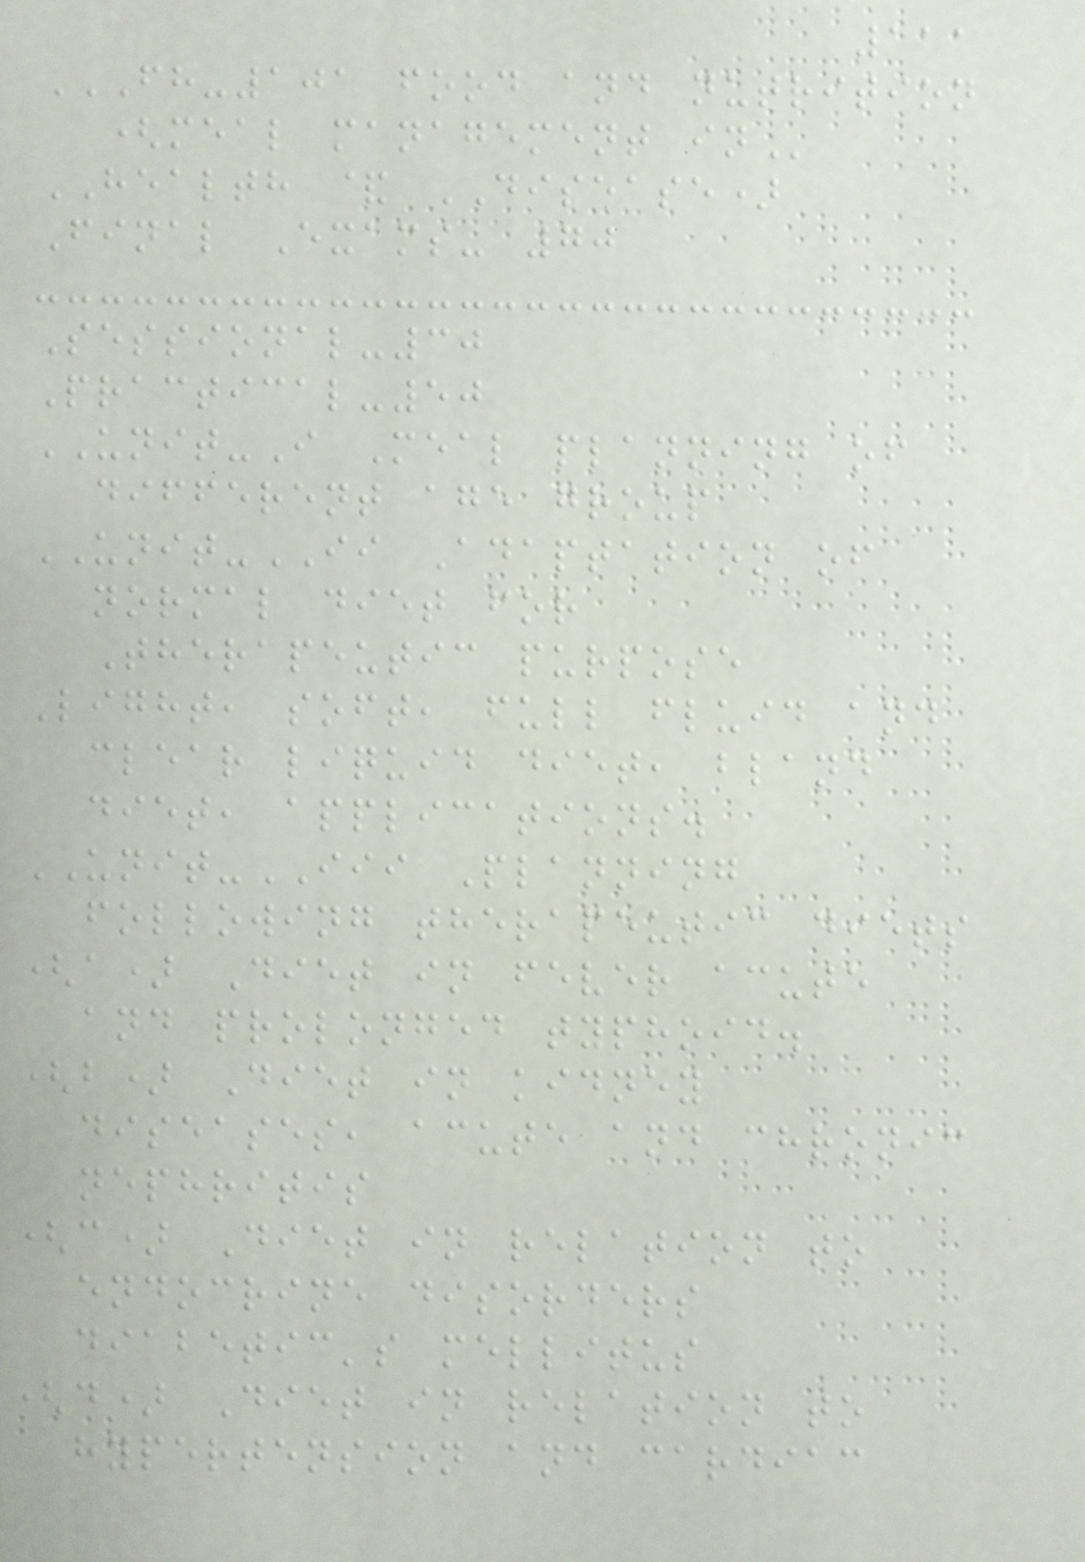111
FH-101 FOOD AND NUTRITION
(MEAL MANAGEMENT IN
HEALTH & DISEASE)
Final Exams- 70
Sessional-30
Practical-50
UNIT-I Meal planning of
different age group
UNIT-II Adaptation of
normal diet for
Therapeutic purpose
Light, soft, full fluid and
clear liquid diet, bland
diet, applications.
UNIT-III Planning
following therapeutic diets
(a) Diet in fever acute
and prolonged typhoid.
(b) Diet in kidney
diseases, acute and chronic
nephritis
(c) Diet in relation to
endocrine disorders
diabetic's mellitus
(d) Diet in relation to
hypertension and cardiac
